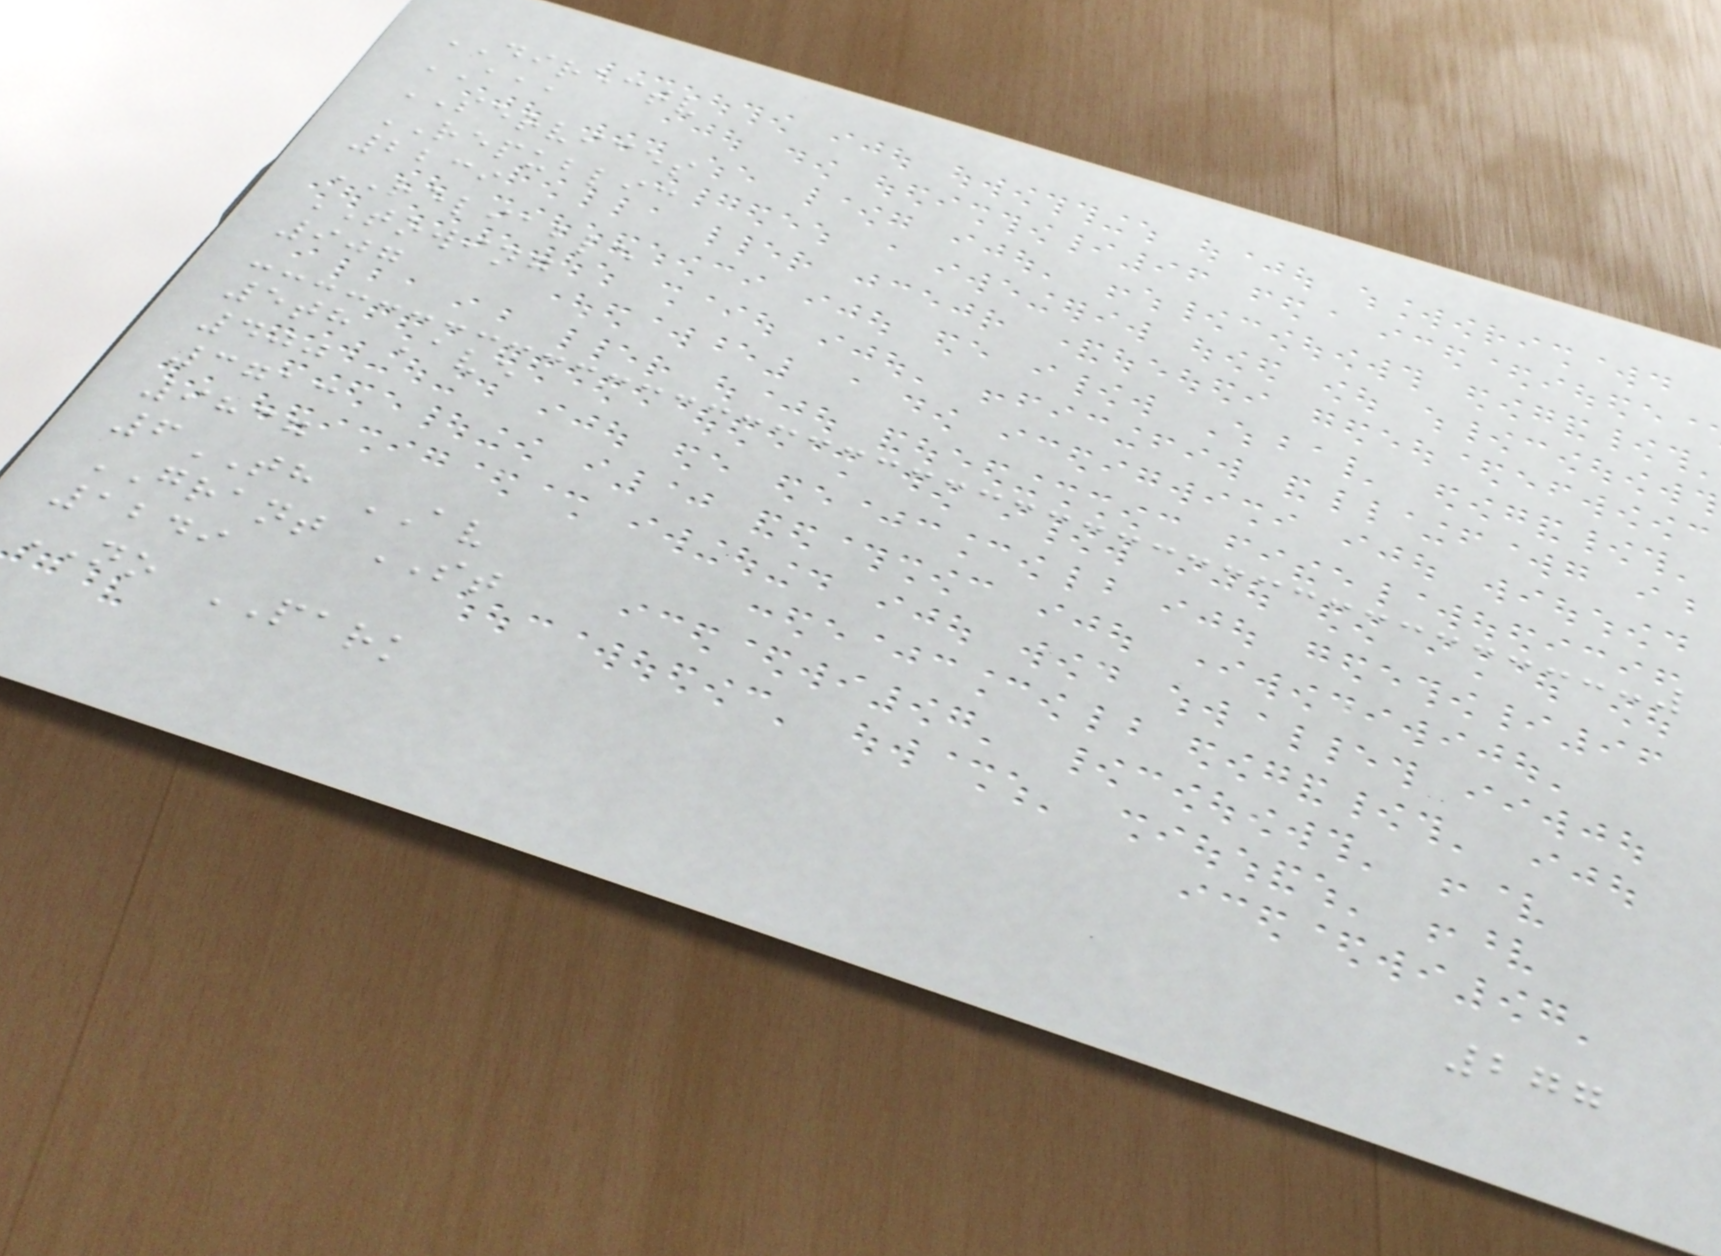DIRECTV
AAA
SERVICES
REPUBLIC
2239
RELIABLE
TOWING
907
5th Ave
400
3713
9837
6TH AV
GRANT ST
1249
NO PARK
277
